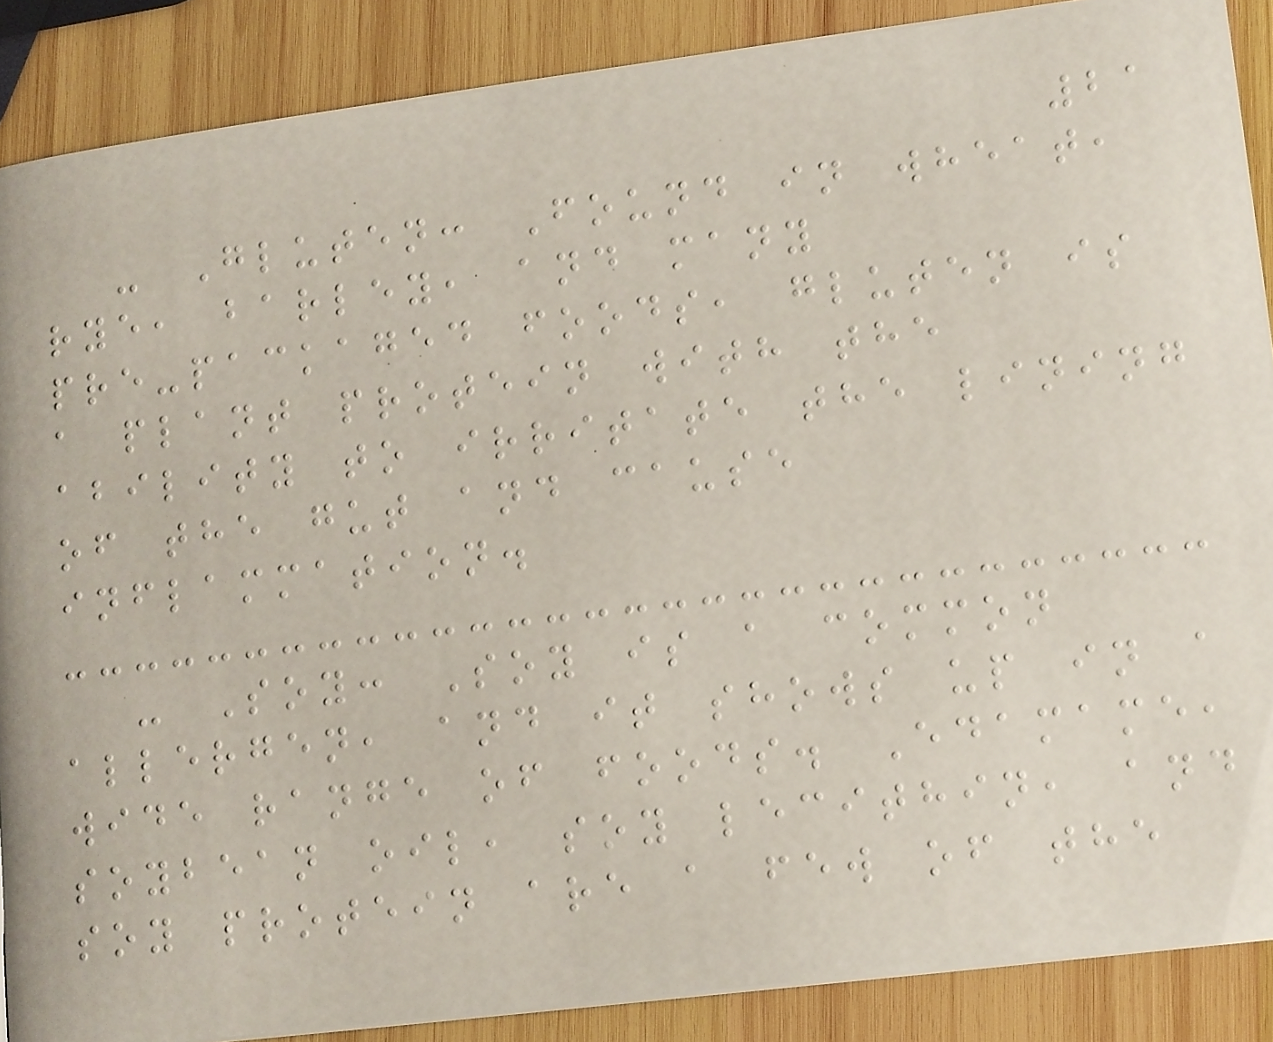21
- Gluten: Found in wheat,
rye, barley, and many
pre-packaged foods, gluten is
a plant protein with the
ability to irritate the lining
of the gut and cause
inflammation.
- Soy: Soy is a common
allergen, and it shows up in a
wide range of foods. Edamame,
soybean oil, soy lecithin, and
soy protein are a few of the
